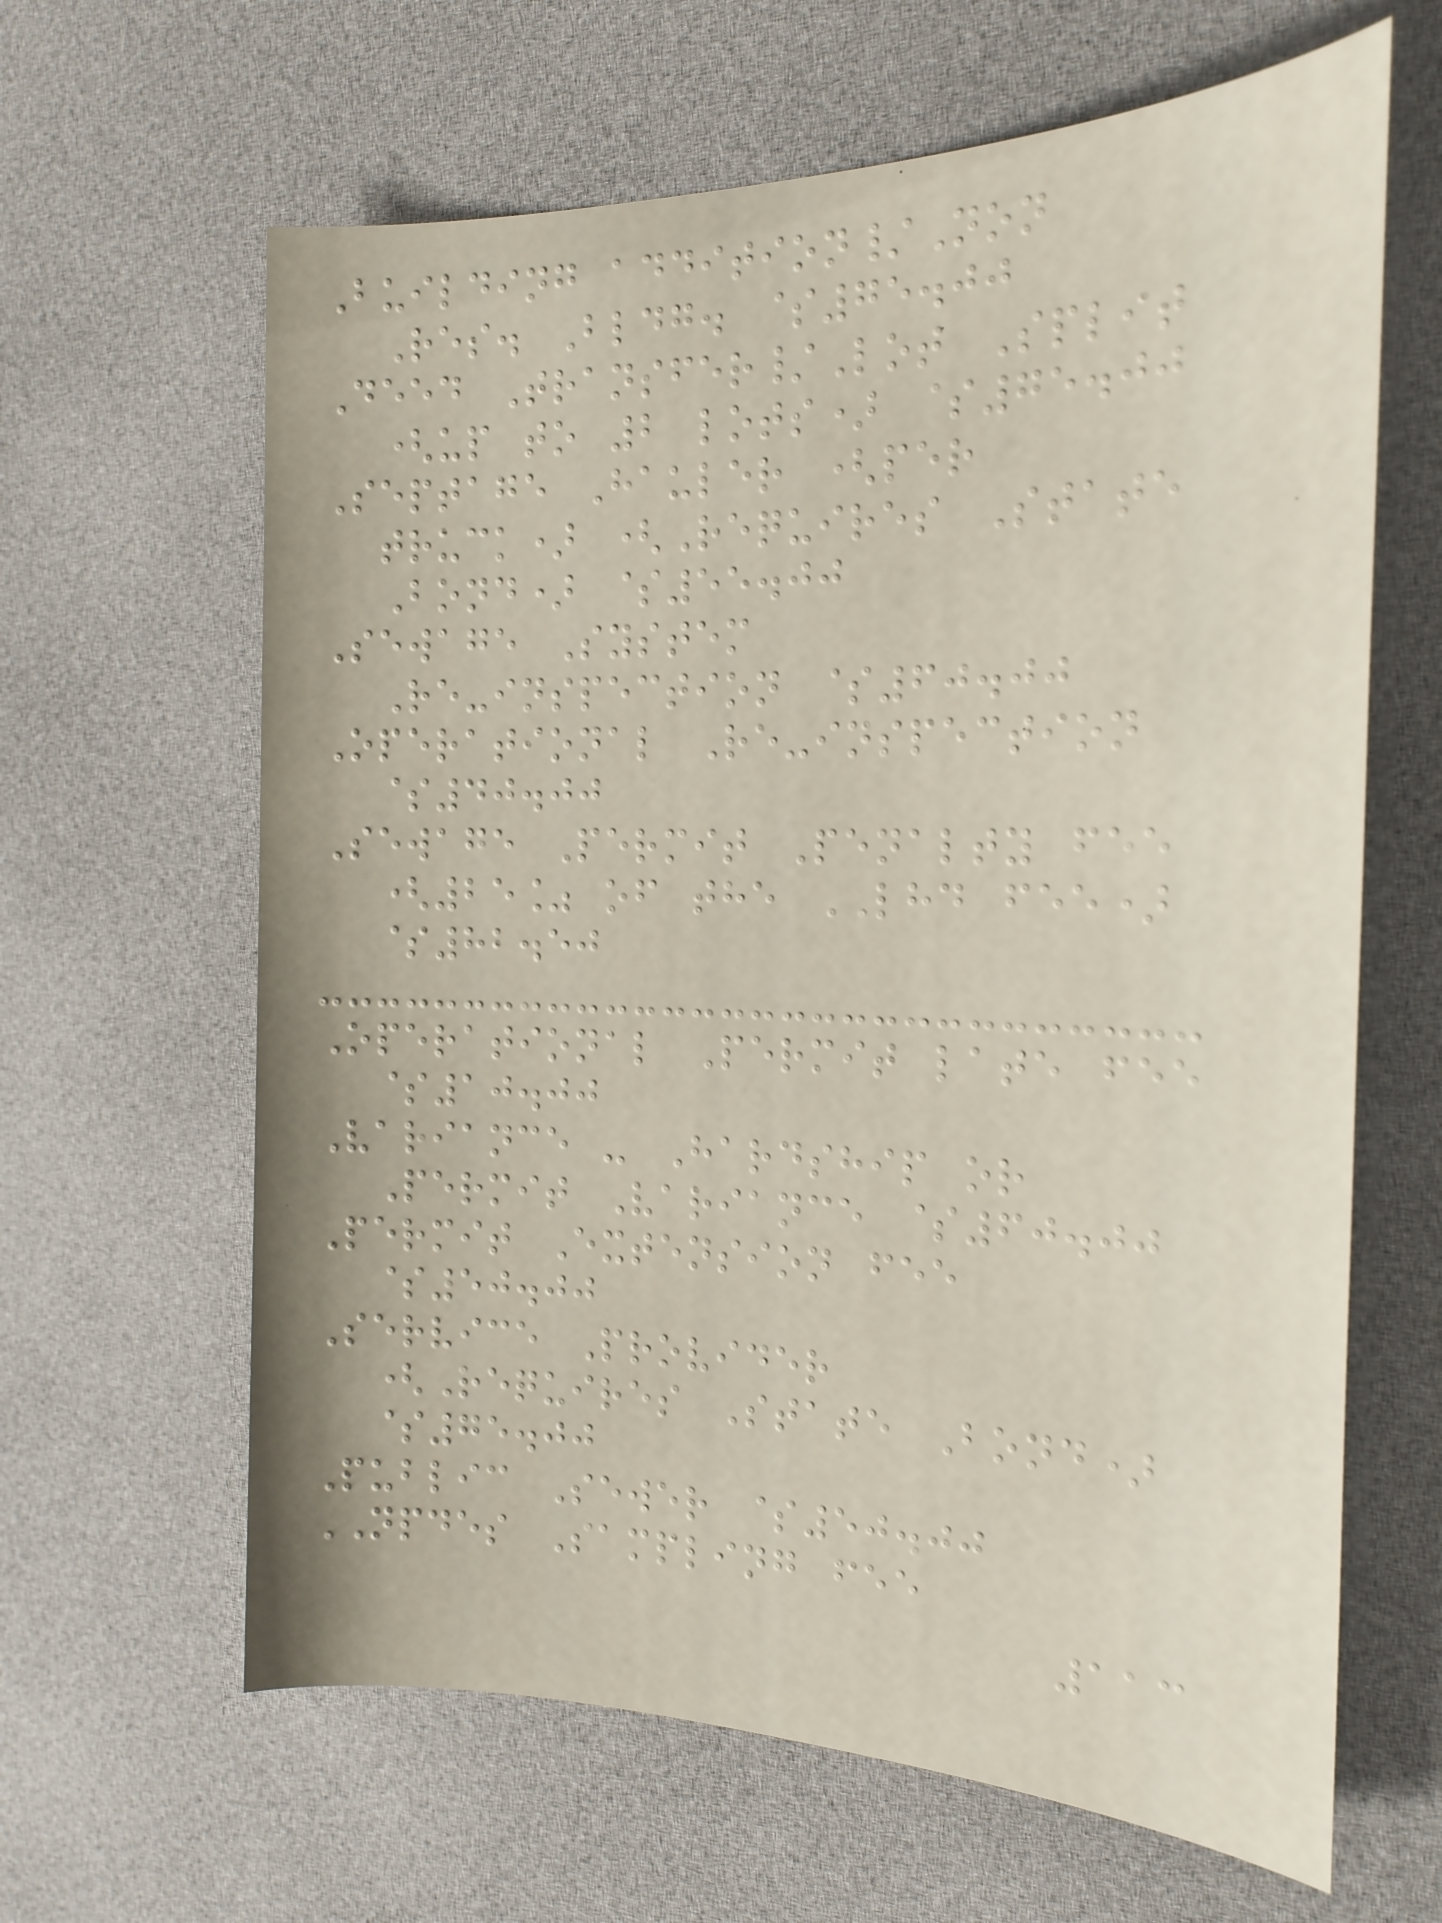Building addition/Non
Res. Bldg. $75.00
Deed Transfer/Lot Split
(up to 2 lots) $75.00
Septage Hauler (per
truck) (Requires State
Bond) $55.00
Sewage System
Re-inspection $60.00
Operational Re-inspection
$40.00
Sewage Permit Penalty fee
(25% of the LHD fee)
$82.50
Operational Permit late fee
$10.00
Variance - Hardship or
Permit Variance $60.00
Permit Extension fee
$50.00
Service Provider
(Requires State Bond)
$75.00
Public Sewer $50.00
NPDES Sampling fee
113
